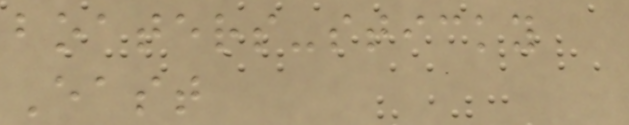boaters-sticky
East
